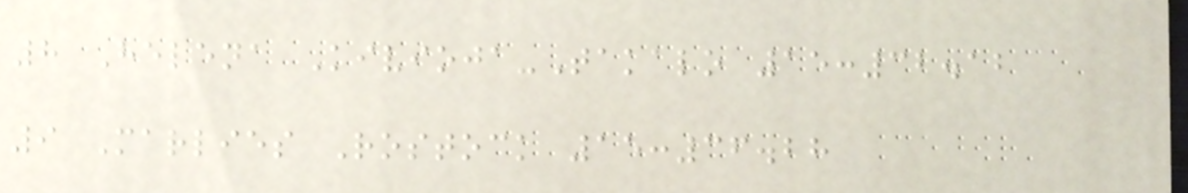8 Helena Kivioja-Takalo 15:32.12
9 Marlies Rostock 15:36.28
